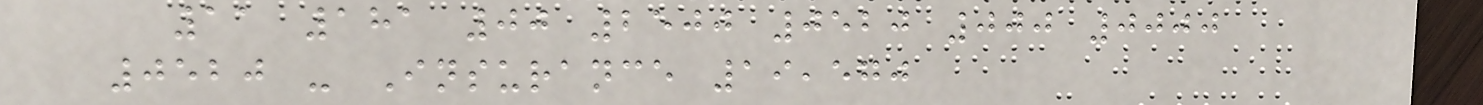11 181 00 2500 0520 000 0000
0520 - Insurance 19,570
